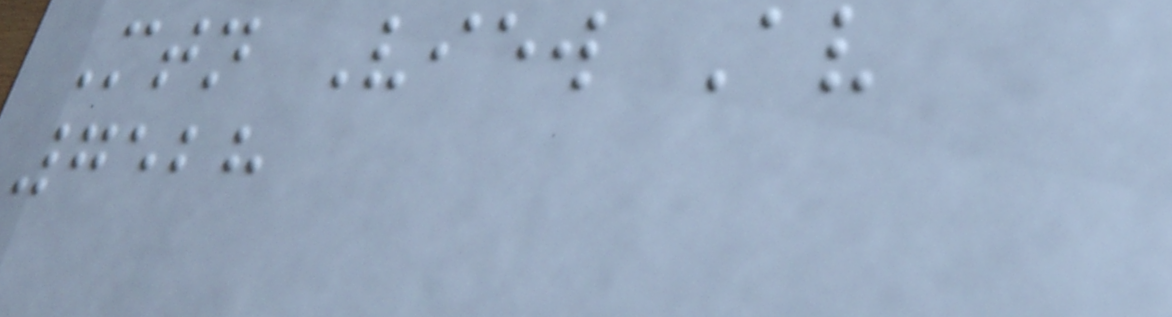Mtn View Av
7528
